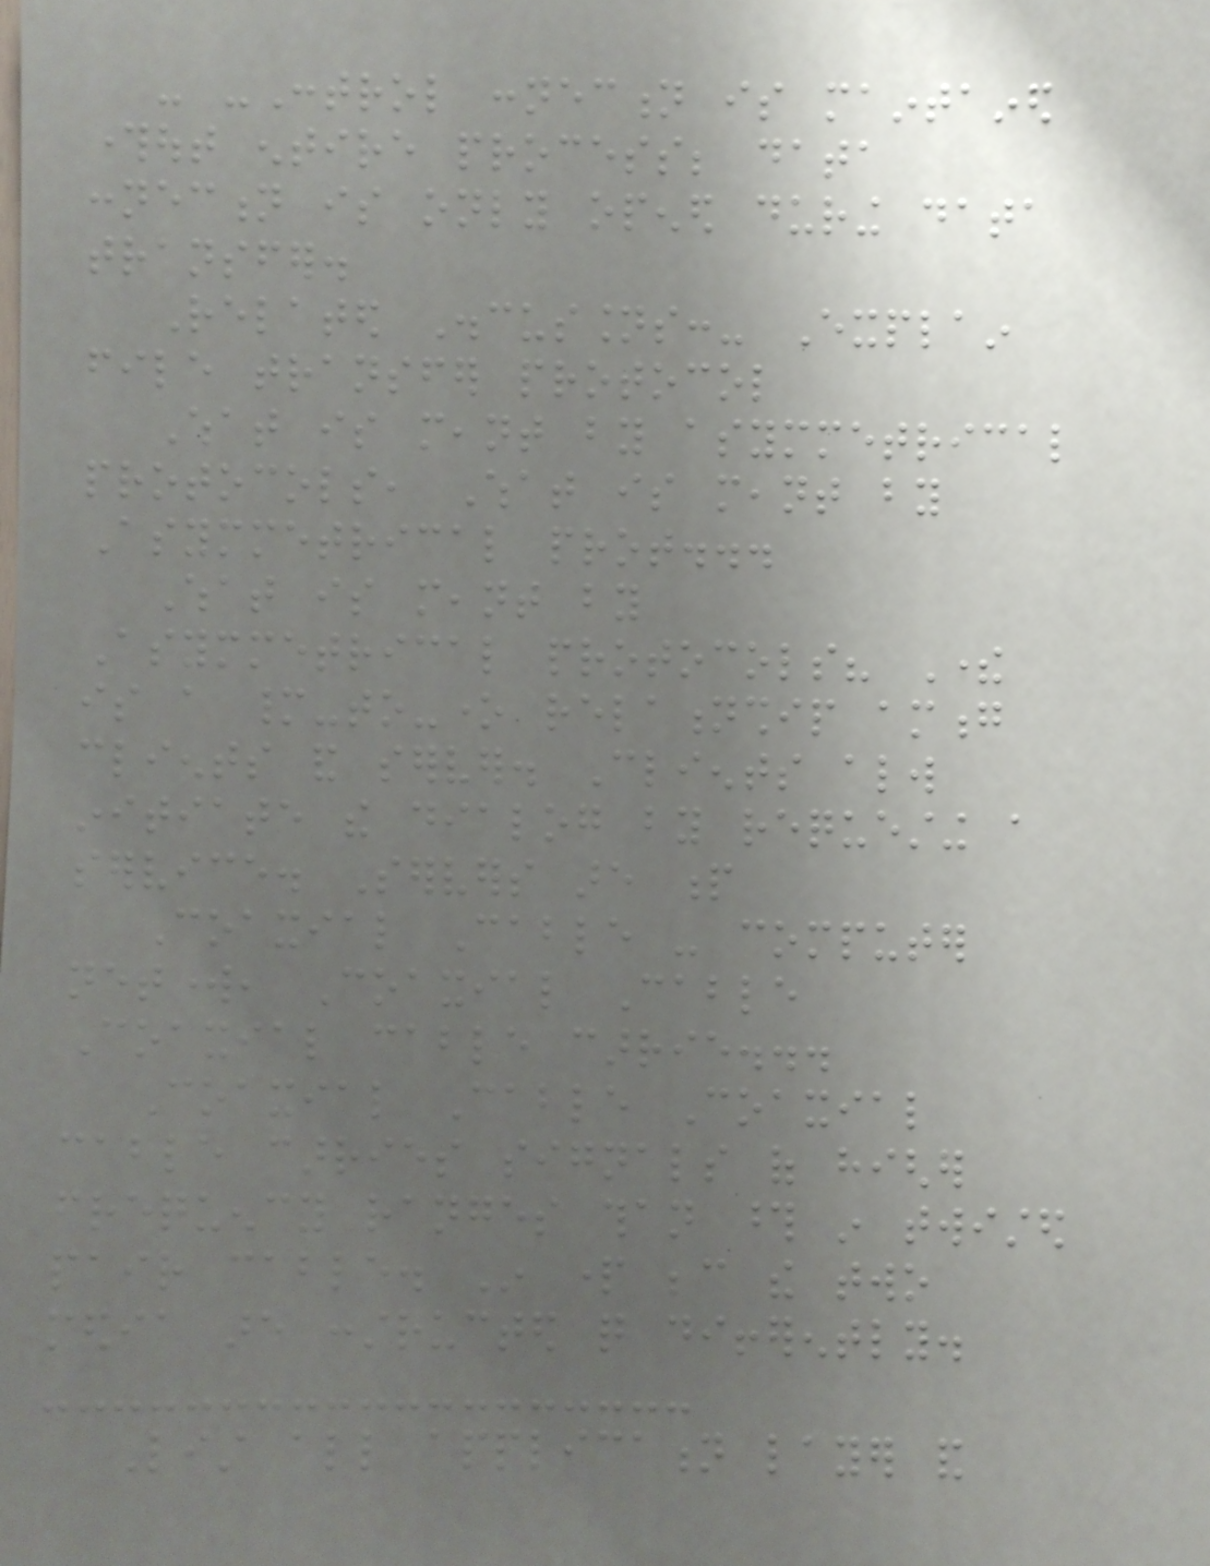- -Control connection is maintained
throughout entire process; data
connection is only opened during data
transfer.
Related Discussions:- Explain
file transfer protocol
What is meant by asymmetrical
protocols, What is meant by
Asymmetrical prot...
What is meant by
Asymmetrical protocols? There
is a many-to-one relationship among
clients and server. Clients always
initiate the dialog by requesting a
service. Servers are p
Coaxial Cable - computer
network, Coaxial Cable
Coaxial cable carrie...
Coaxial Cable Coaxial
cable carries signals of higher
frequency ranges than those in twisted
pair cable. In part because the two
media are constructed quite differently.
List all application layer and
